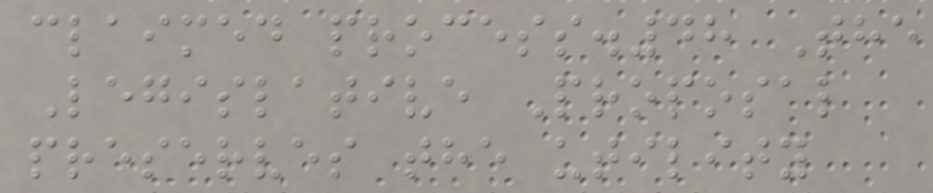claimed process.48 The
Legislative Proposal
preserves the utility
